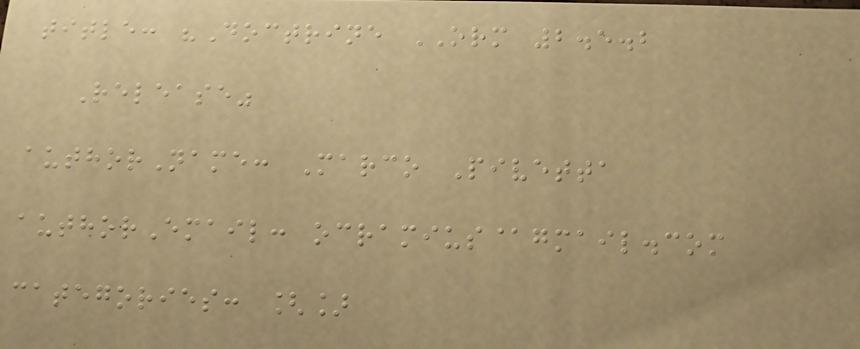title: "Doctrine ORM 2.5.2
Release"
authorName: Marco Pivetta
authorEmail: ocramius@gmail.com
categories: []
